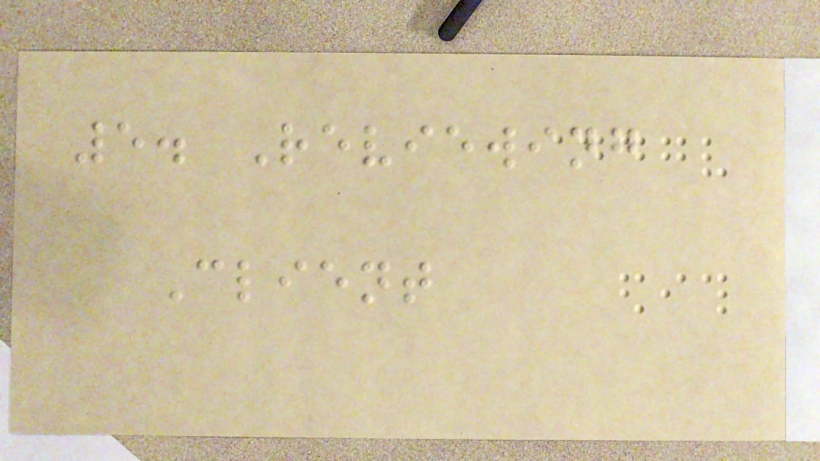5. Reviewing
Client
